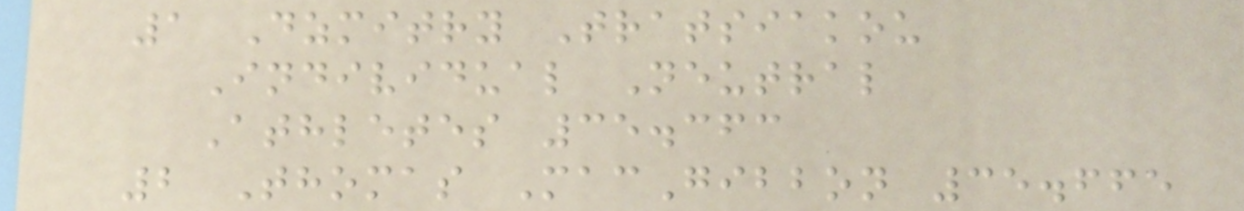1 Dzmitry Tratsiakou
Individual Neutral
Athletes 35.363
2 Thomas MacGibbon 35.665
